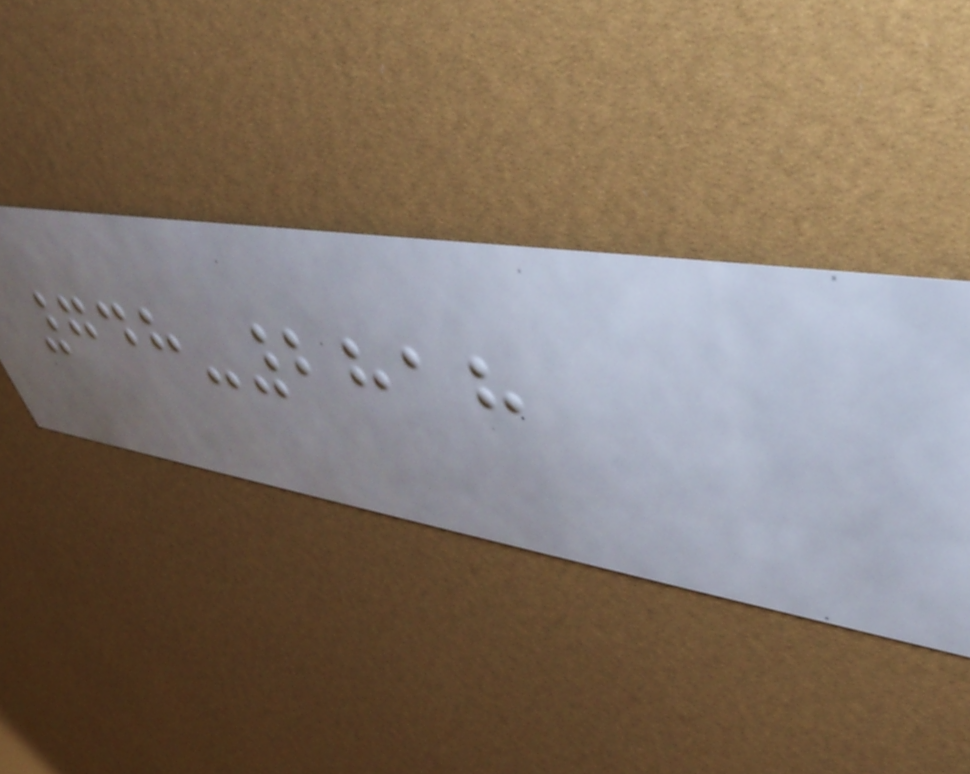748-2818
